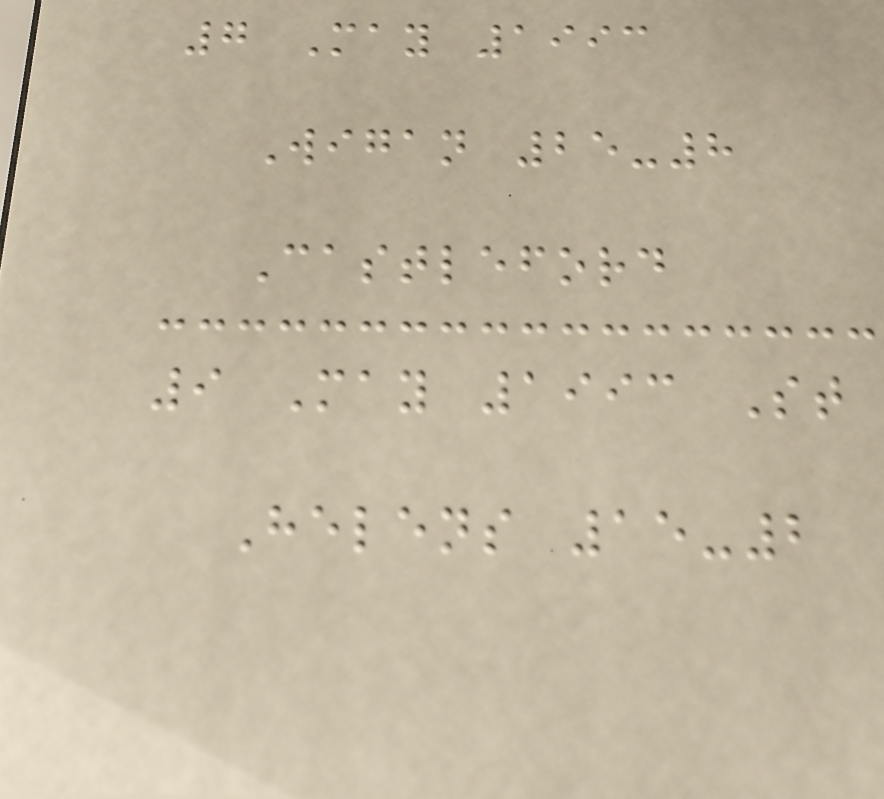7 May 1993
Wigan 25-8
Castleford
9 May 1993 St
Helens 15-2
